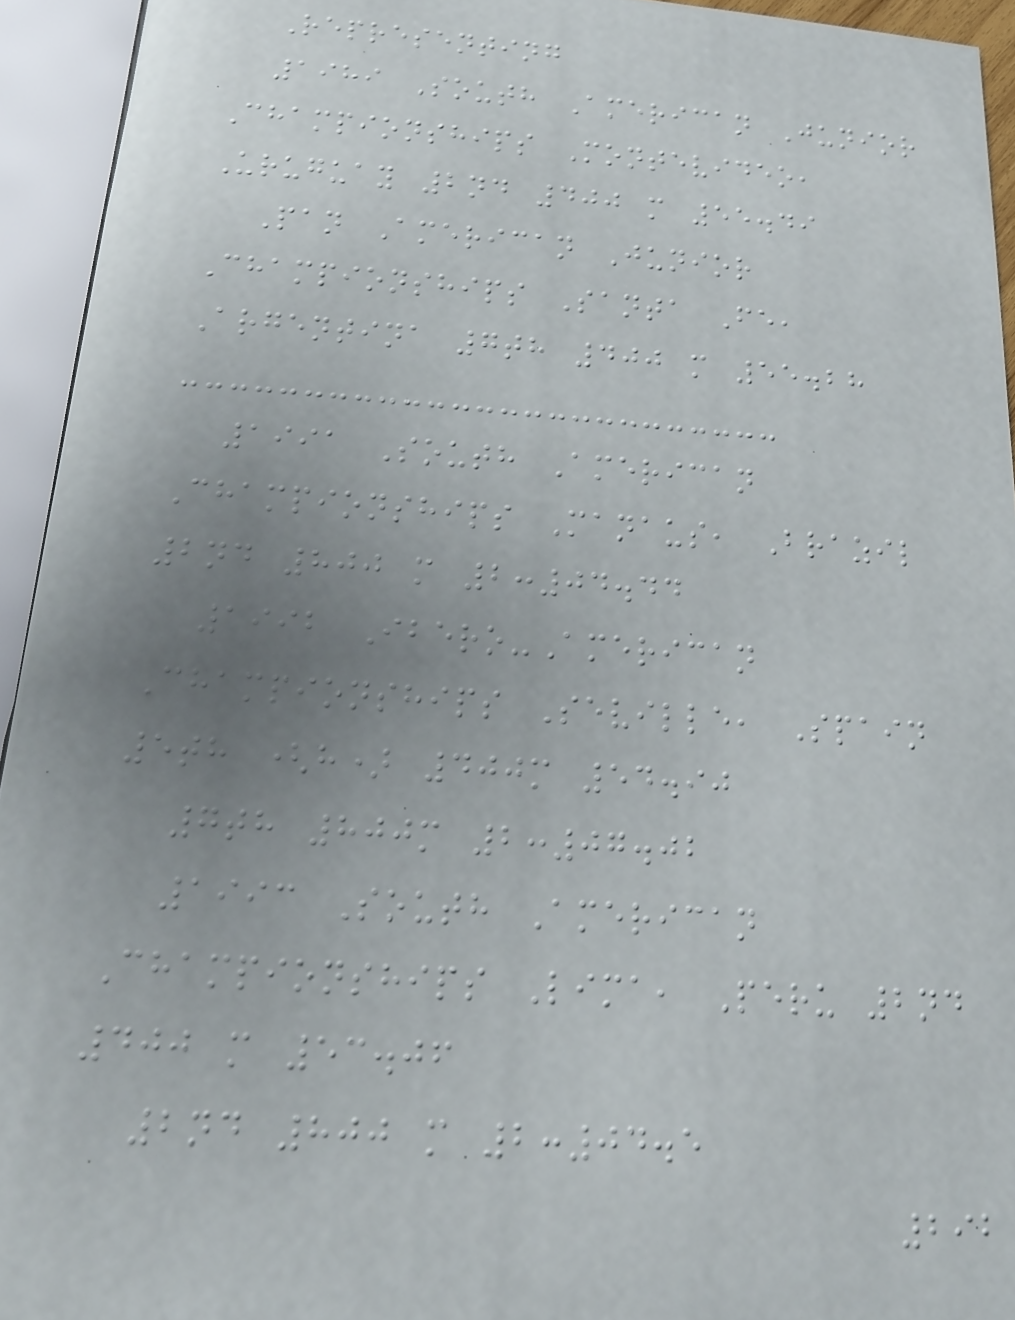Representing
1989 South American Junior
Championships Montevideo,
Uruguay 2nd 400 m 55.49
Pan American Junior
Championships Santa Fe,
Argentina 7th 400 m 55.28
1991 South American
Championships Manaus, Brazil
2nd 800 m 2:04.44
1992 Ibero-American
Championships Seville, Spain
5th (h) 400m 54.90
7th 800m 2:07.02
1993 South American
Championships Lima, Peru 2nd
400 m 53.06
2nd 800 m 2:04.5
292
